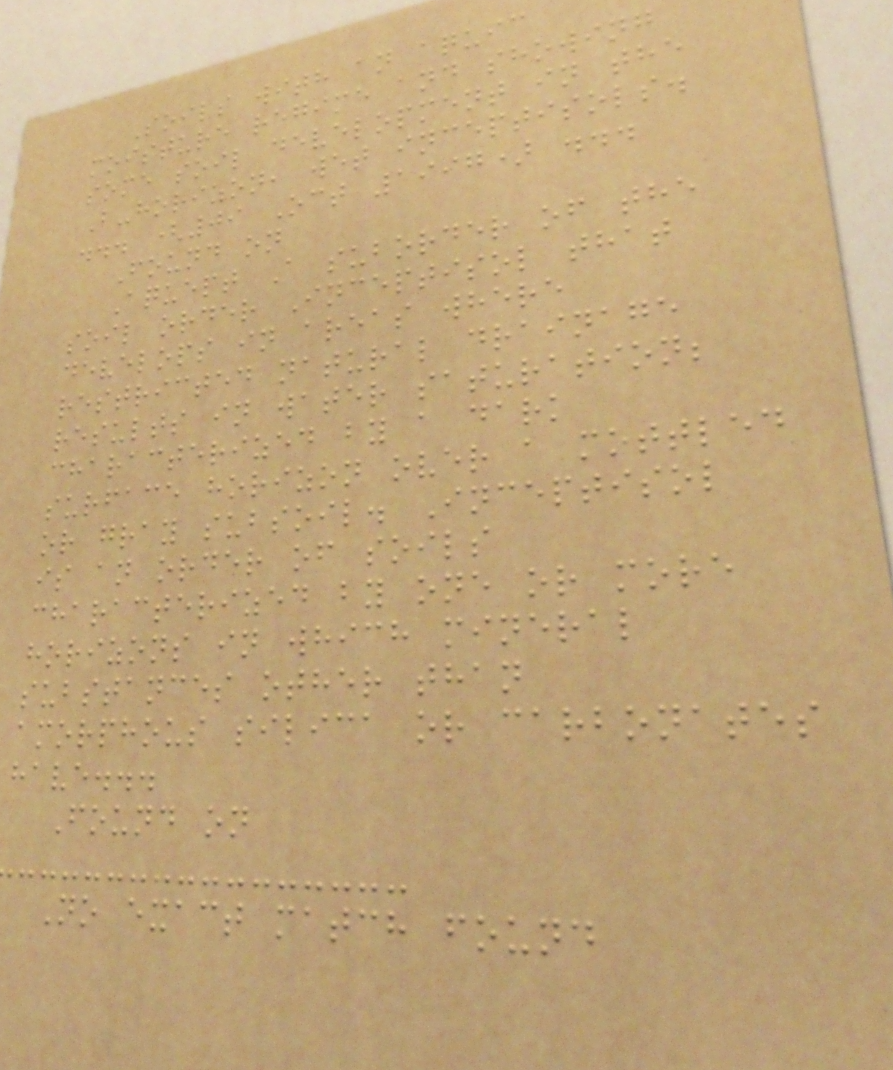Soils with an aquic
moisture regime and showing
some soil development in the
B-horizon, wet inceptisols.
... (09 Oct 1997) ...
Found on
Aquept A suborder of the
soil order Inceptisol that
develops in areas where
restricted natural drainage
results in water saturation;
characterized by a dark
surface horizon over a mottled
or gray subsoil. Inceptisol
is an order of soils
characterized by one or more
horizons in which mineral
substances other than
amorphous silica or carbonates
have...
Found on
No exact match found
